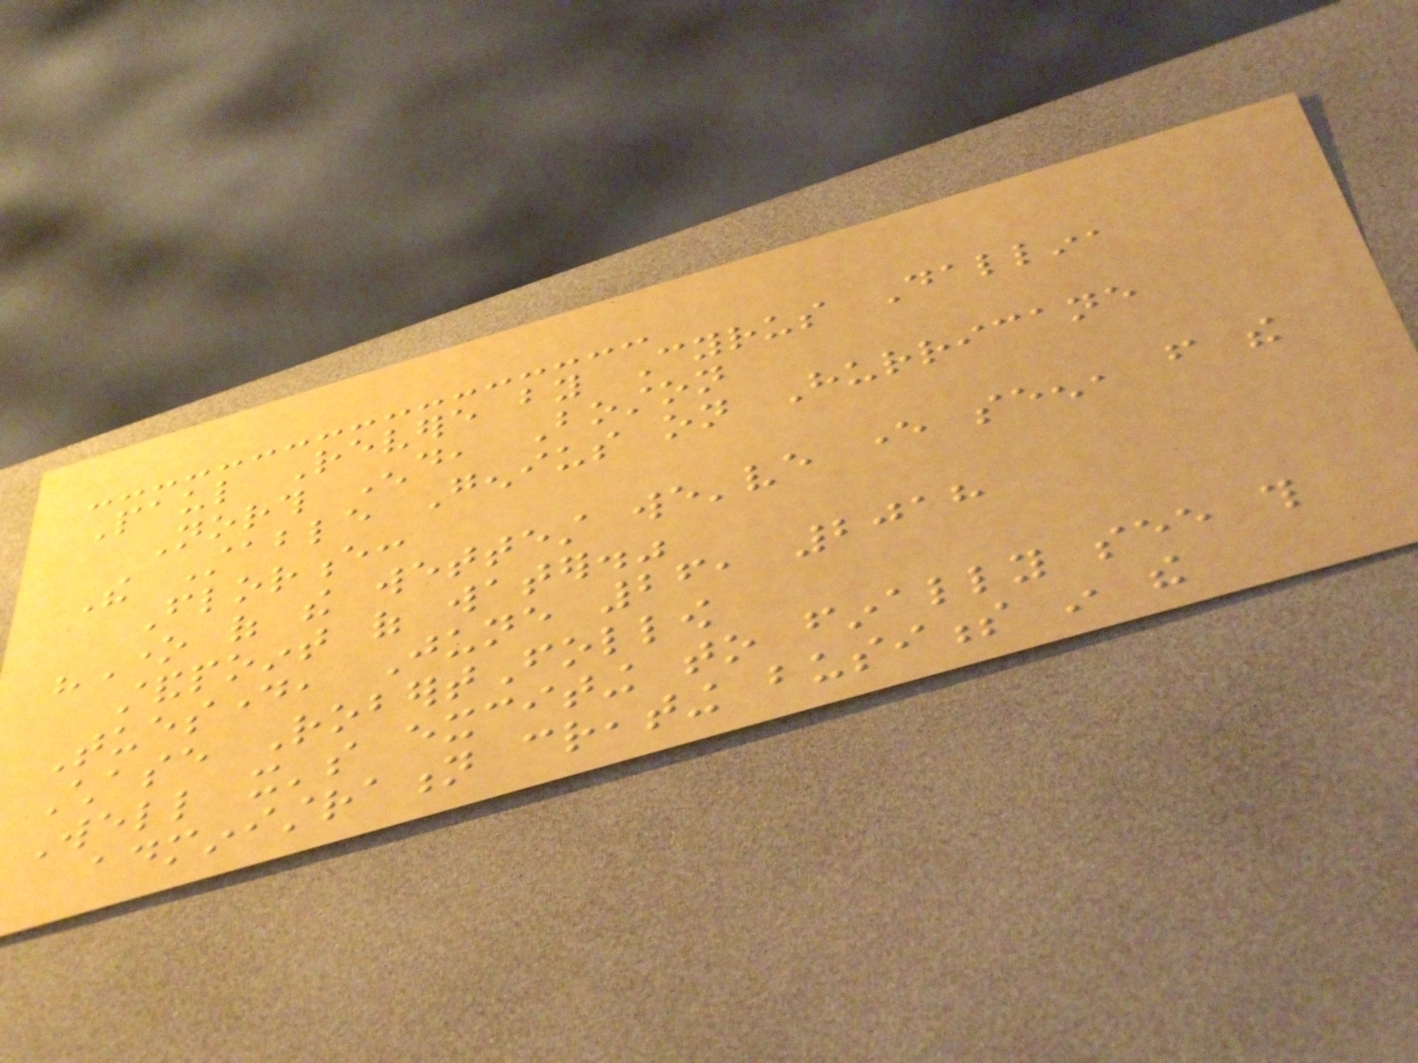Paul Revere by Cyrus Dallin,
North End, Boston
The Stable Genius on Hurricane
Florence:
"One of the wettest we've ever seen, from the
standpoint of water."
Tuesday, June 26, 2018
Chase RobertFollow
Well it's exciting to finally see this
administration creating business in the
